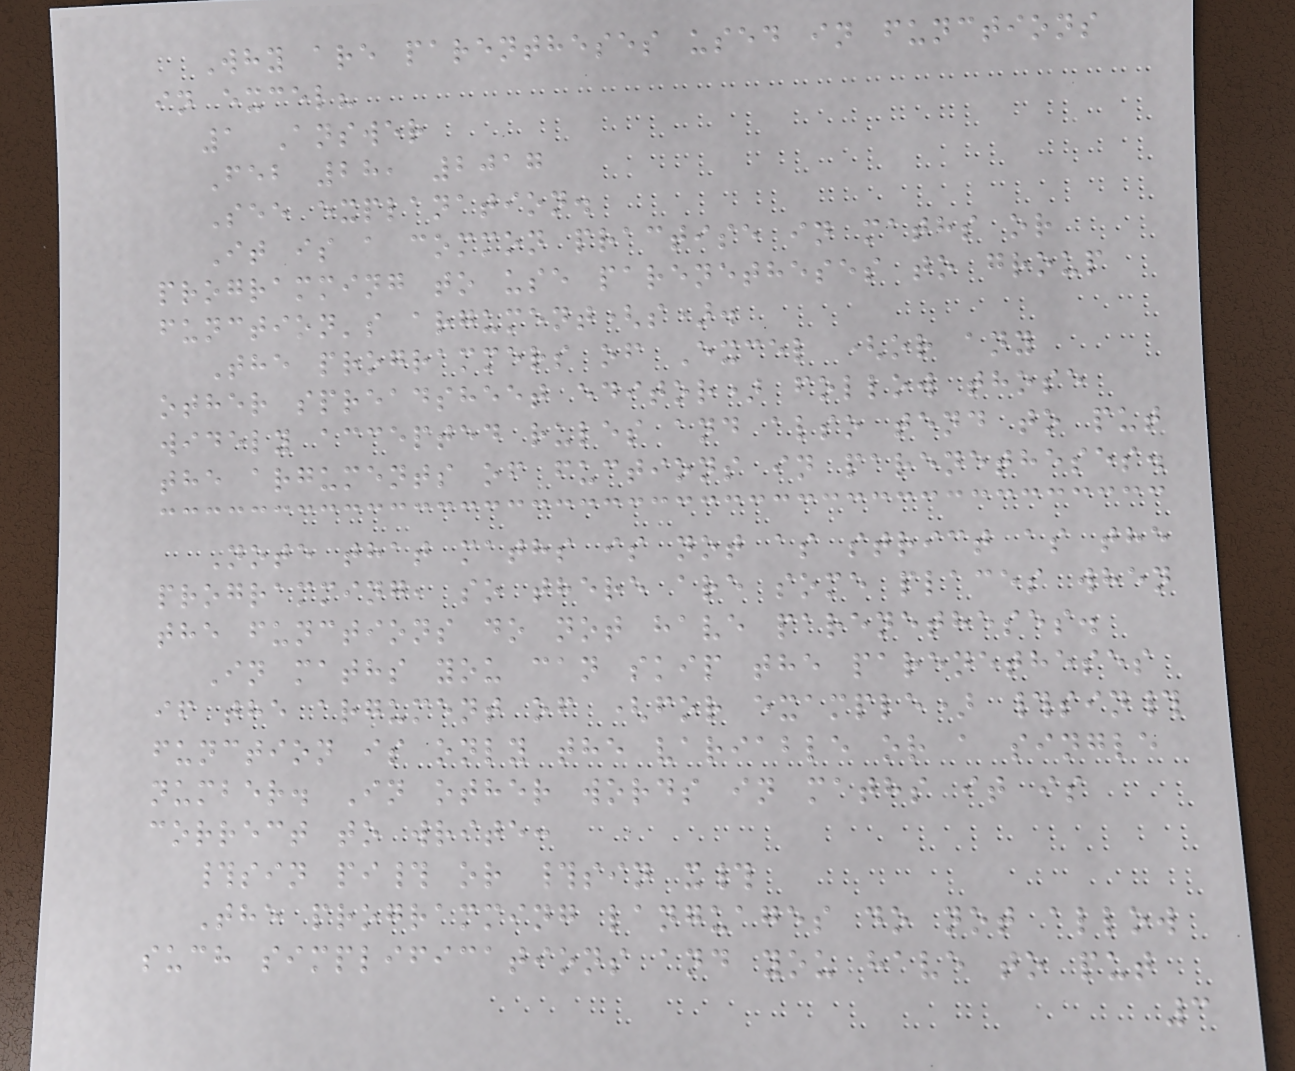Why are parentheses used in functions
in excel?
1 Answer
Feb 28, 2017
See explanation.
It is a common practise in maths or
programming to use parenetheses to group
function's argument(s).
The programmers of Excel (or any
other spreadsheet editor) follow those
widely accepted rules and also tend to put
the arguments of fuctions in parenetheses.
Note that maths is not as strict as the
programming, so there are some places when
the functions do not have parenetheses.
In maths you can skip the parenetheses
if the argument of (for example) #sin#
function is only the variable or a single
number. In other words in maths it is
correct to write:
#sin pi# or #sin x#
The programming languages do not allow
such simplifications and you have to put
3
